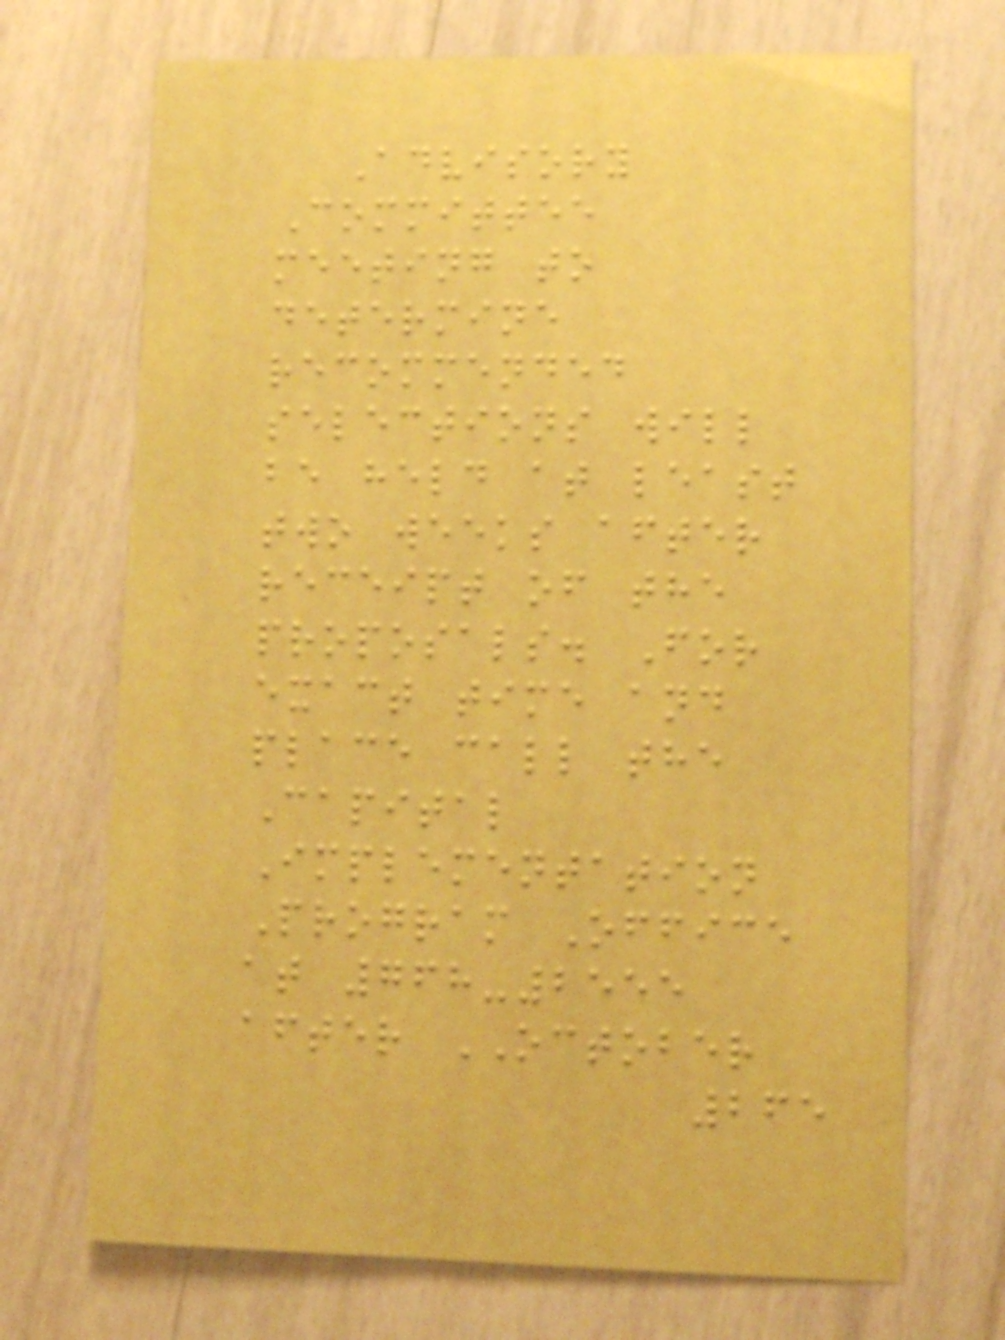Advisory
Committee
meeting to
determine
recommended
selections will
be held at least
two weeks after
receipt of the
proposals. For
exact time and
place call the
Capital
Implementation
Program Office
at 768-2555
after OCTOBER
265
